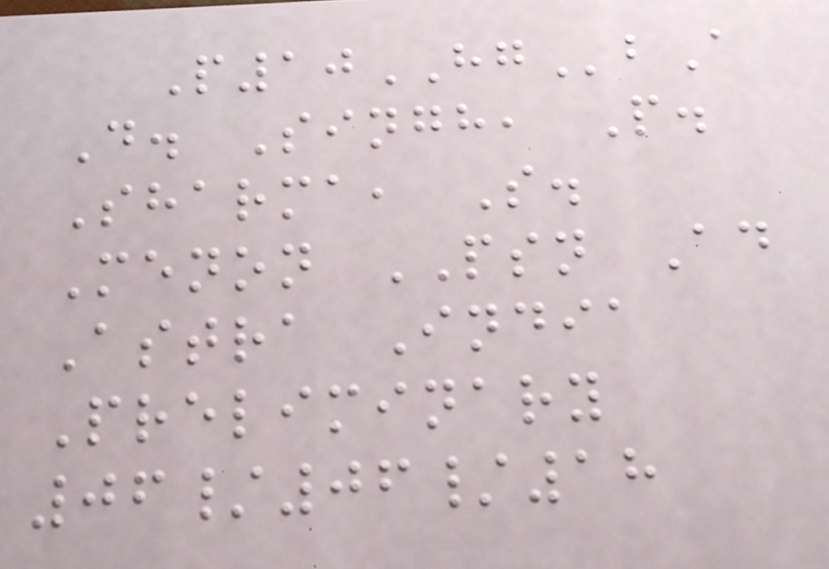P10HGbA
D. Singh, P.
Sharma, S.
Menon PSN Ad
Astra India
Preliminary
06/06/18
